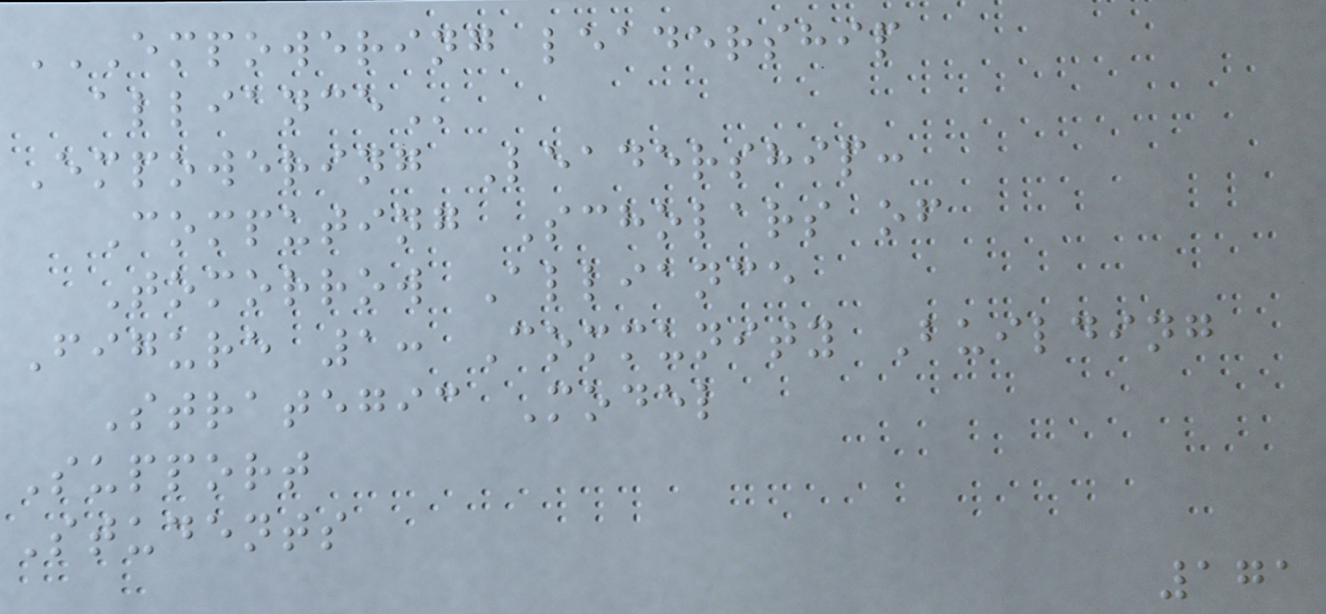EMPOWERING LEADERSHIP
ALLIANCE
Empowering Leadership:
Computing Scholars of
Tomorrow Alliance
Figure 1: Community Building
Strategic Model
Support
Students
171
